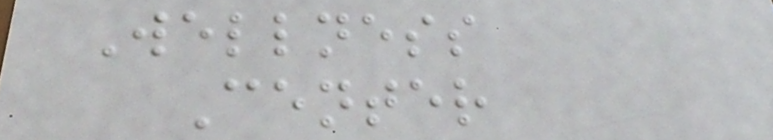Wellness
Center
